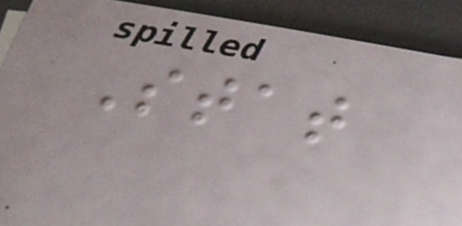Stat
